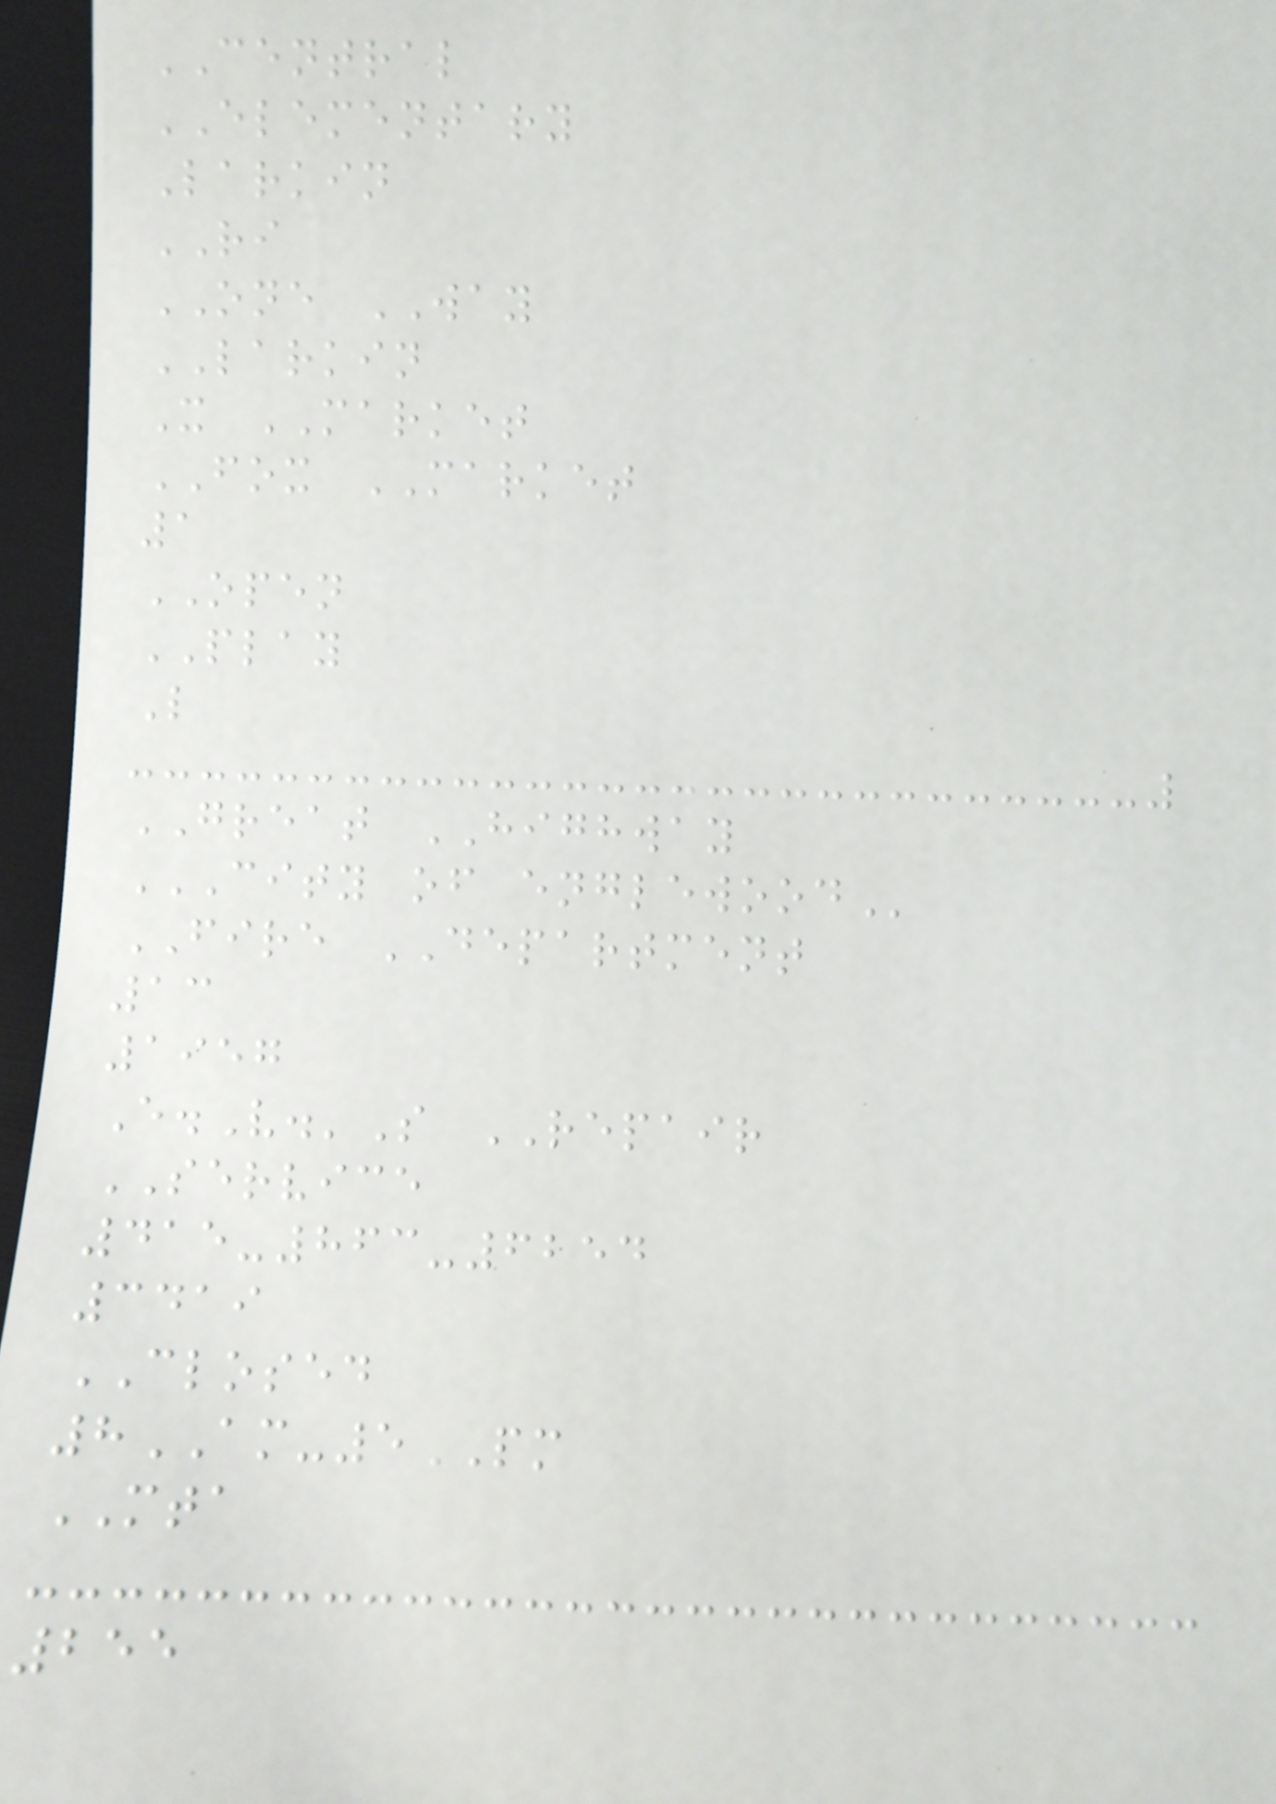CENTRAL
ELEMENTARY
Larkin
RI
ONE WAY
LARKIN
X MARKET
FOX MARKET
1
OPEN
PLAY
L
GREAT HIGHWAY
CITY OF ENGLEWOOD
FIRE DEPARTMENT
13
1957
E.V.'S REPAIR
SERVICE
415-863-6254
3419
CLOSED
8AM-5PM
MTA
255
